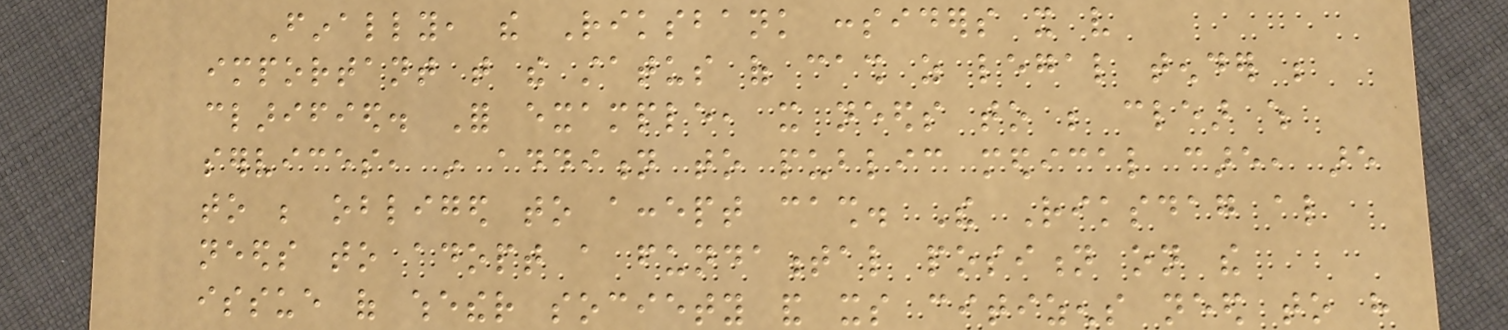Finally, the Riksbank considers it very
important that the status of cash as legal tender be
clarified. For example, it needs to be clear which
services, in addition to public medical care, are
to be obliged to accept cash. The Riksdag also
needs to adopt a fundamental position on the
issue of whether society and its citizens need to have
